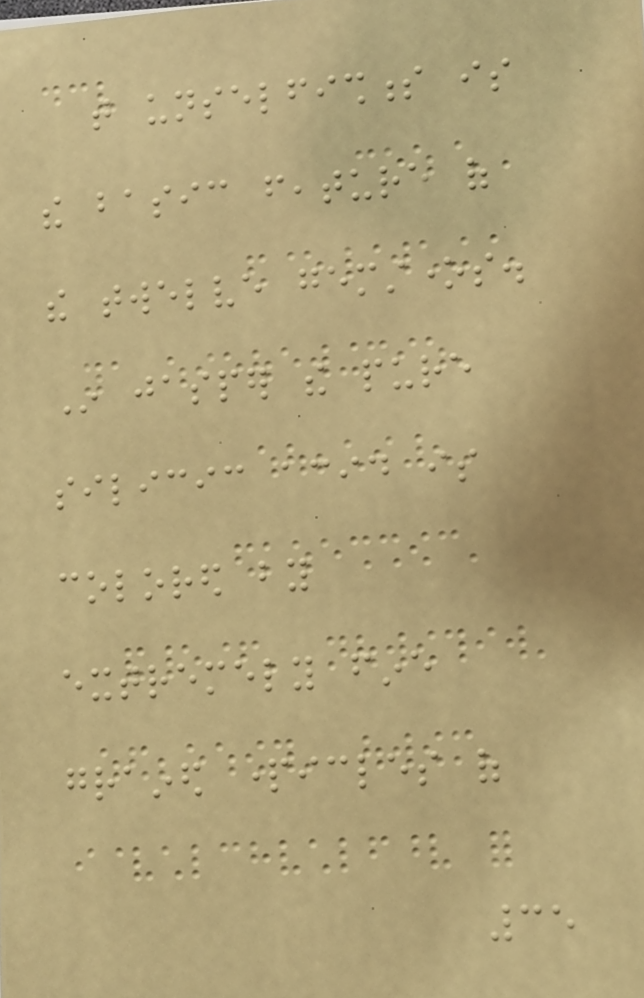that unselfishness is
the basic feature of
the twelve gemstones.
In jasper the pure
silicic acid is
colored by
extremely fine
grained particles of
35
